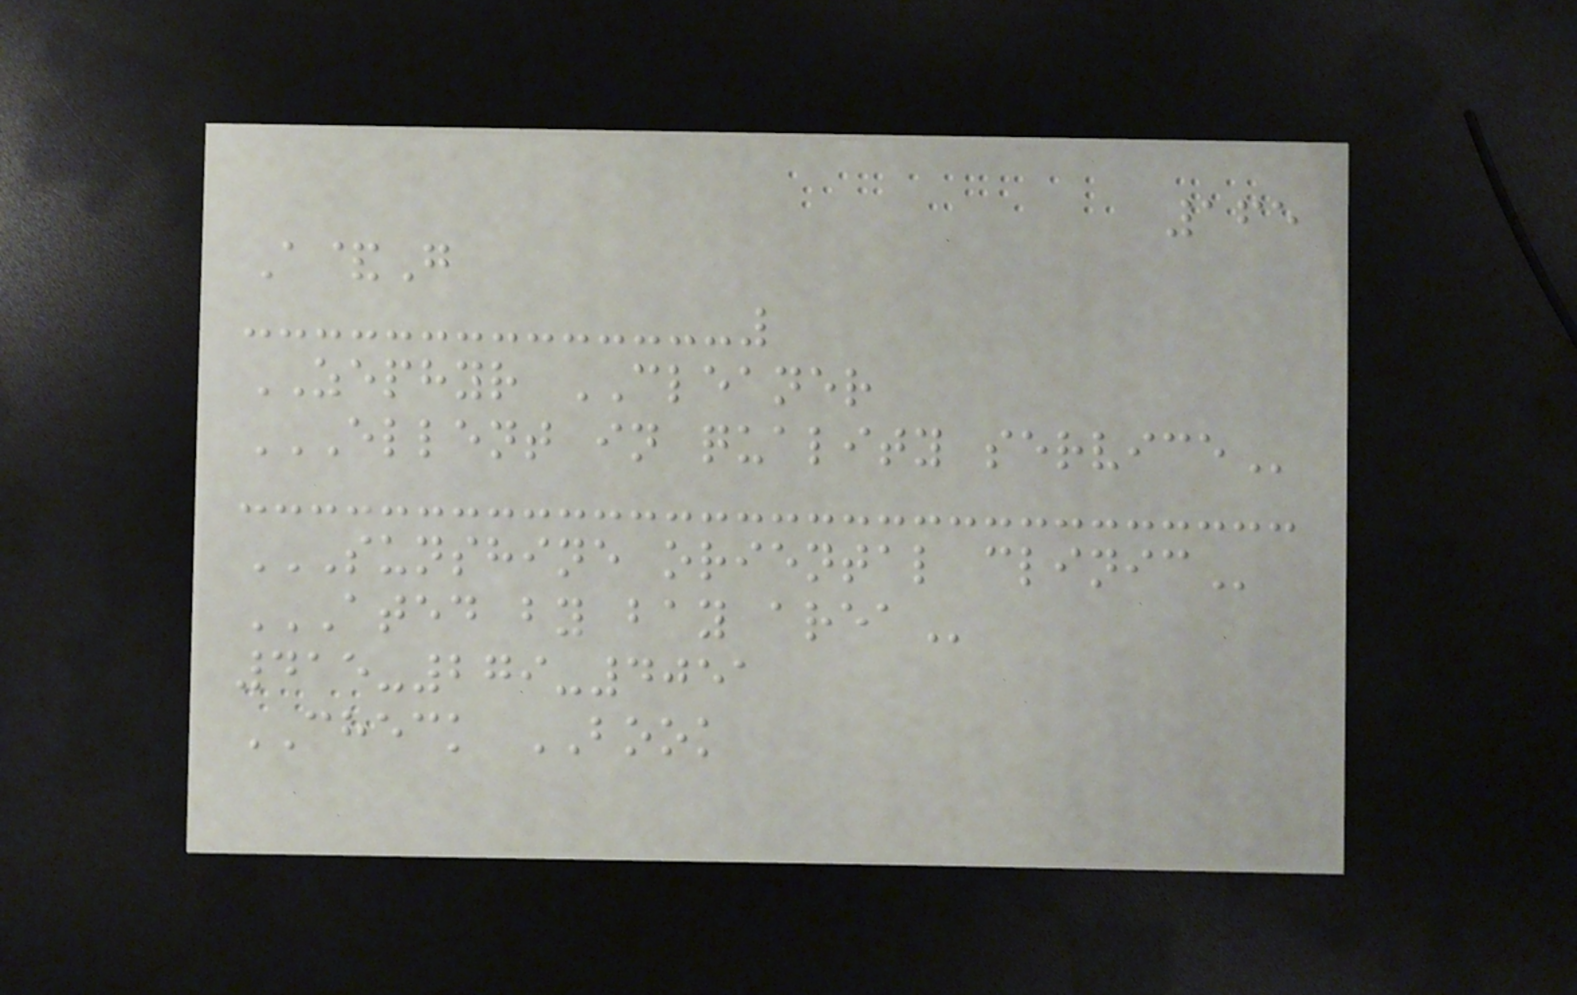165
A&G
ZEPHYR CLEANER
ELLENT IN QUALITY SERVICE
SUNSHINE ORIENTAL CLINIC
ATED BY BAY AREA
415-279-4051
CHECK BOOK
